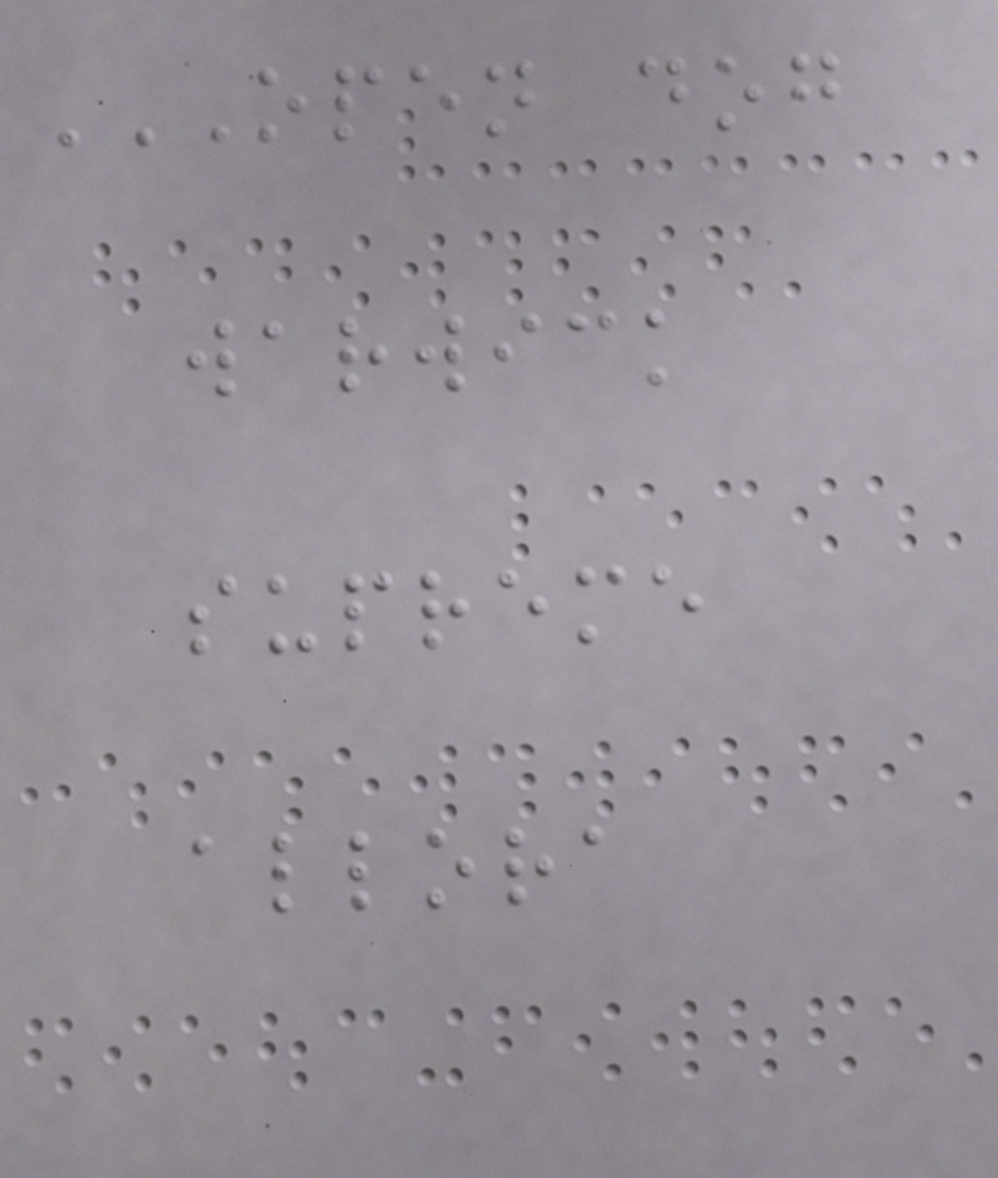OPEN DOG
WARWICK
SUPREME
ALLORA
